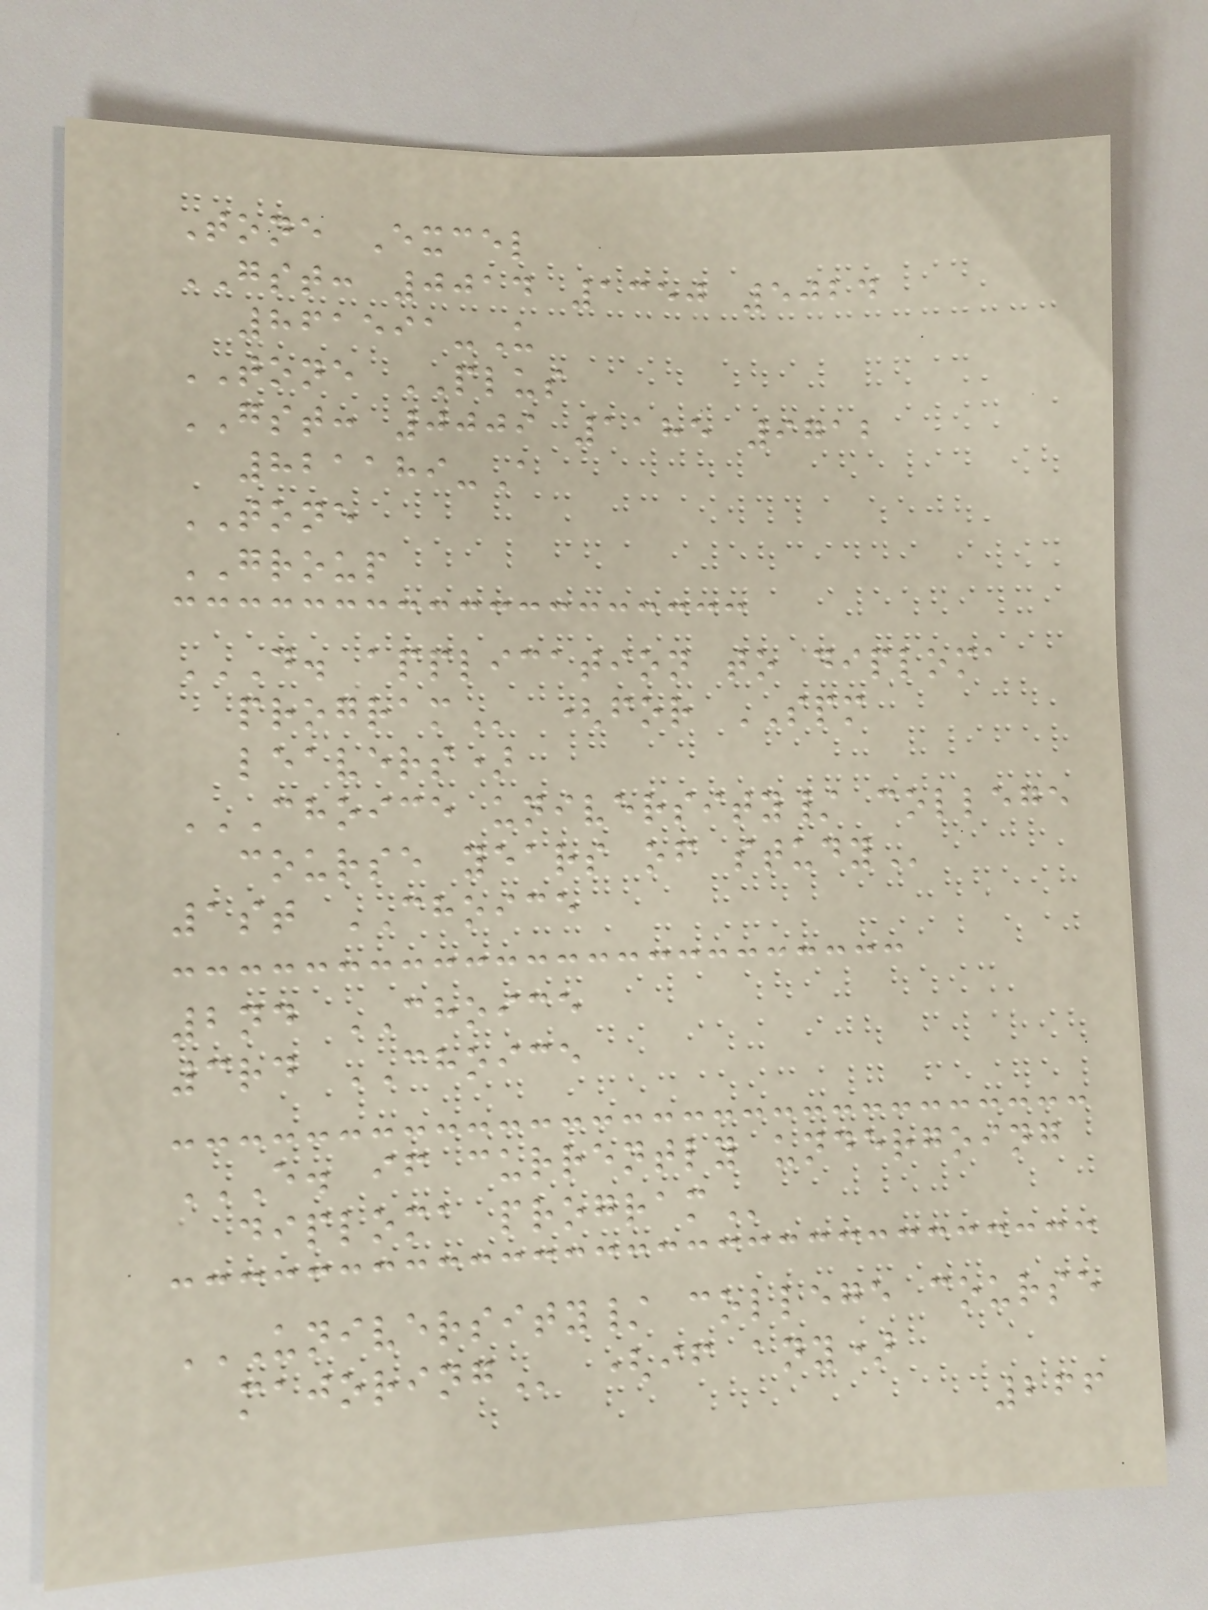Tone Excel
GST: 0014 1350 5024
861591-U
TONE PLUS
GST: 0009 1185 9712
821189-A
TONE
GROUP
D. APPLICATION TO DIPLOMA
PROGRAM (for SPM
leavers)
CHOICE UNIVERSITY/ COLLEGE
COURSE YEARS OF STUDY
1st CHOICE
2nd CHOICE
3rd CHOICE
E. IF CURRENTLY UNDERGOING
DIPLOMA PROGRAM
UNIVERSITY/ COLLEGE COURSE
MAJORING (if any)
266
